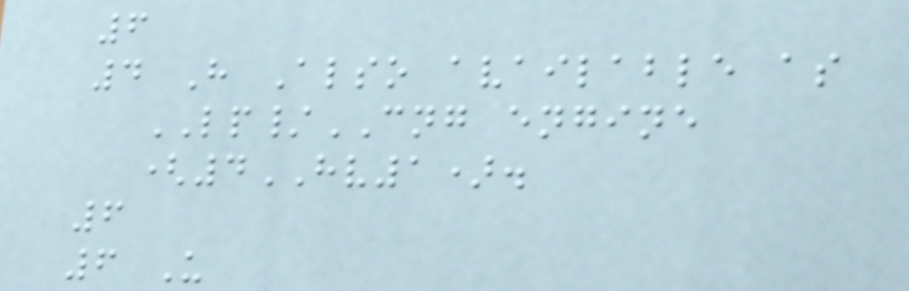6
4 H Also available as
LP/CNG engine
(4HV1).
6
6 U
